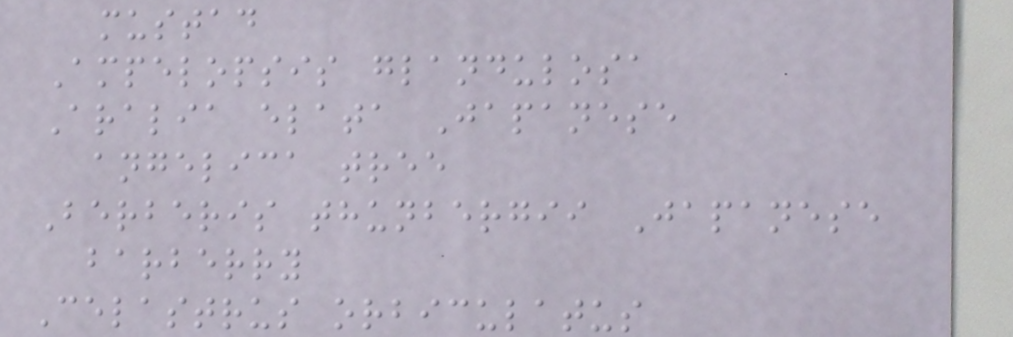mustad
Ampelopsis glandulosa
Aralia elata Japanese
angelica tree
Berberis thunbergii Japanese
barberry
Celastrus orbiculatus
